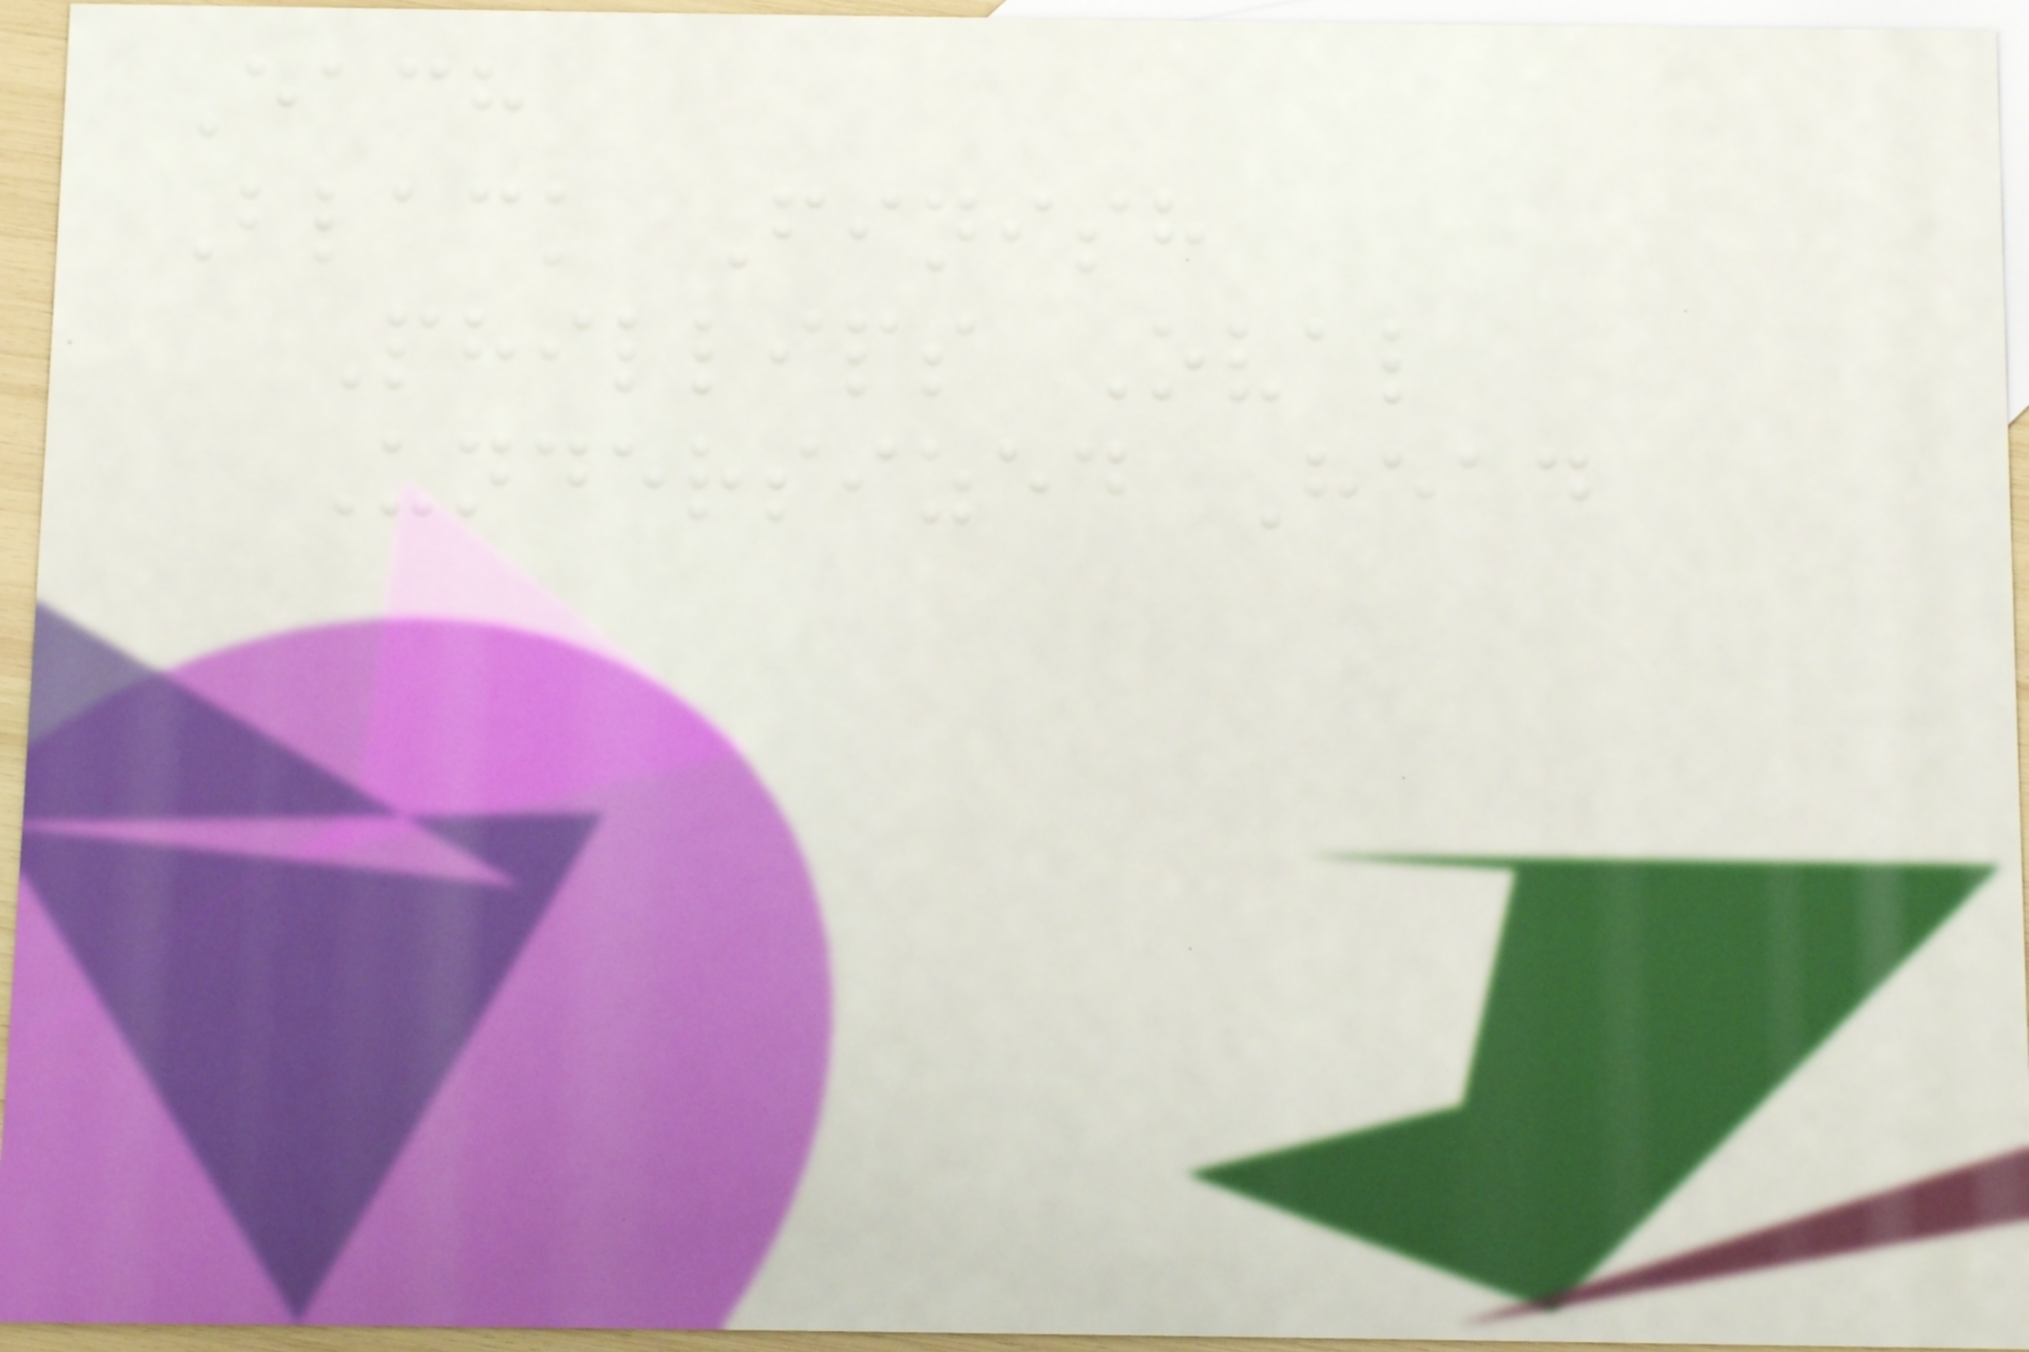Each
Black Finish
Phillips Oval
Undersized Head
